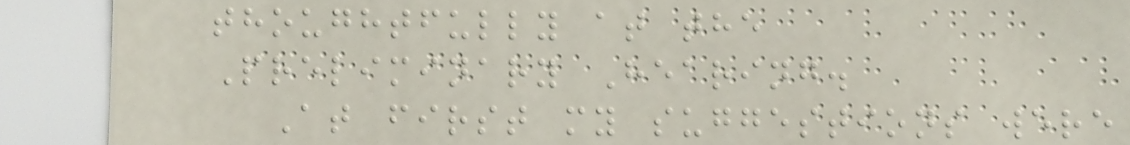thoughtfully at the
Preliminary Hearing.
At first my suggestions were
